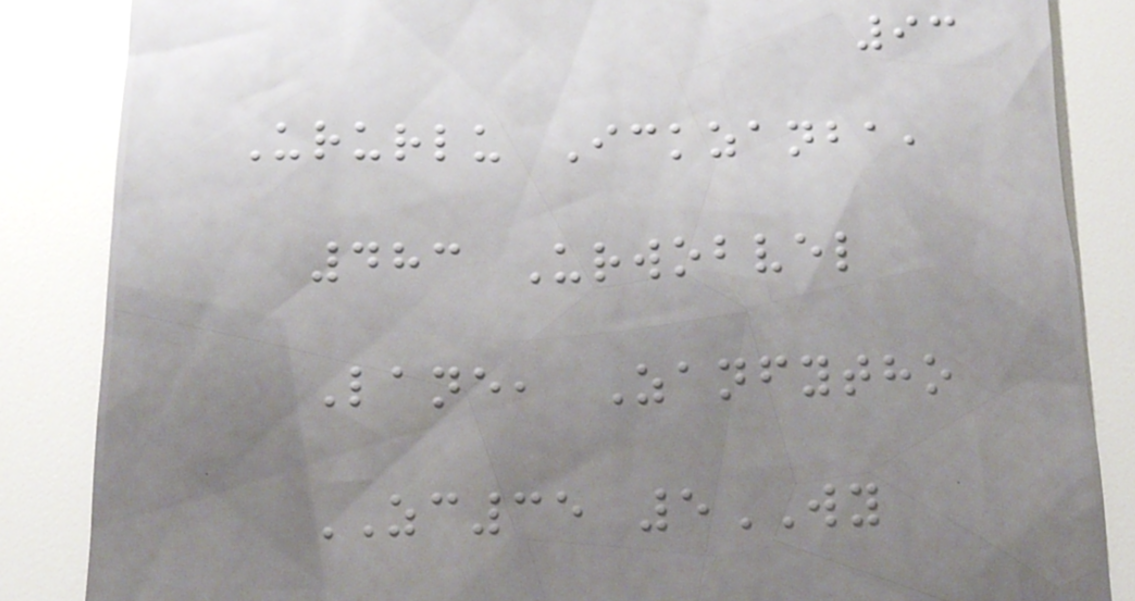93
Ururlu Ickzanba,
483 Urwobvel
Lane, Zanfytho
ZC35 5WY
